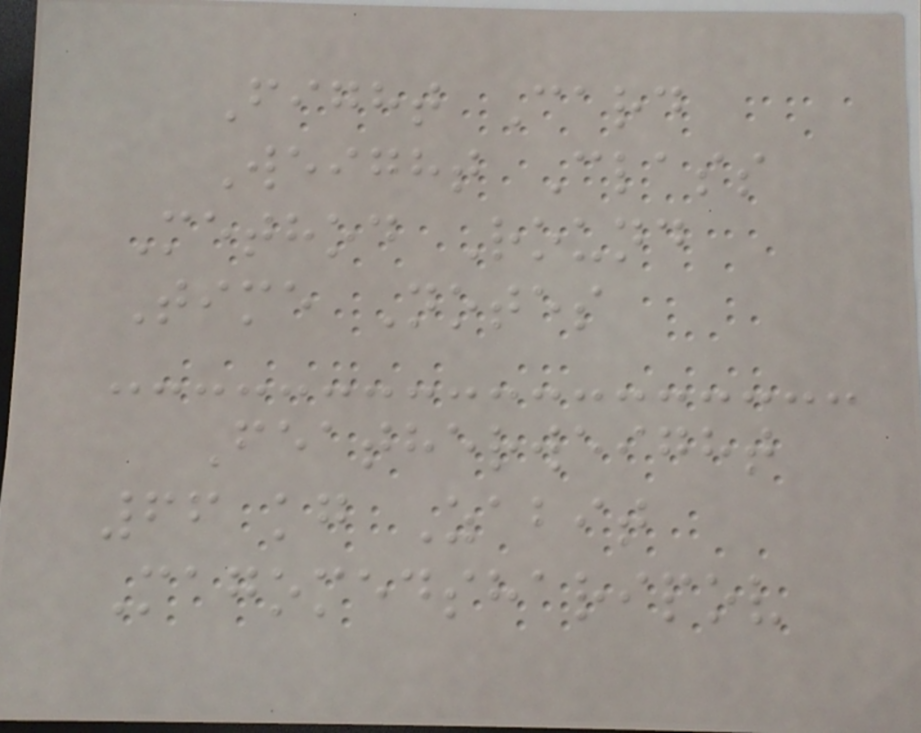Fight Card
Weight Class
Method Round
Time Notes
Featherweight
66 kg Zabit
Magomedsharipov
